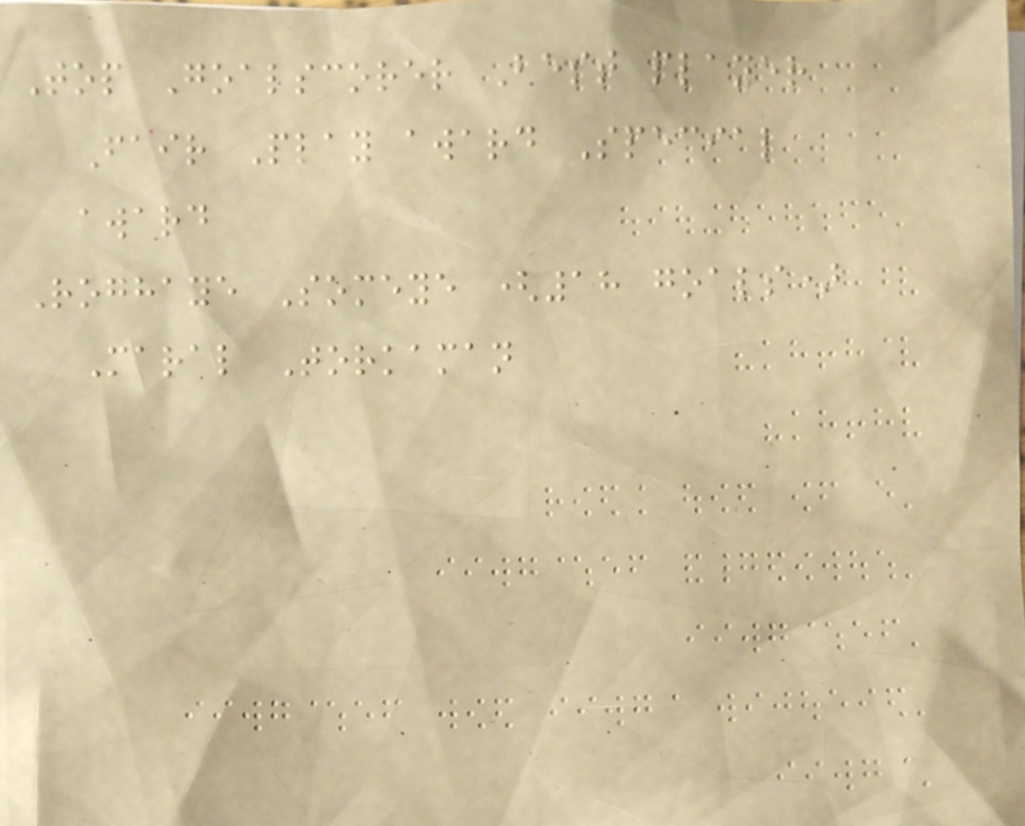Top Goalscorer Best player
Fair Play award Special
award
Roghaye Someye (18 goals)
Maral Torkaman
